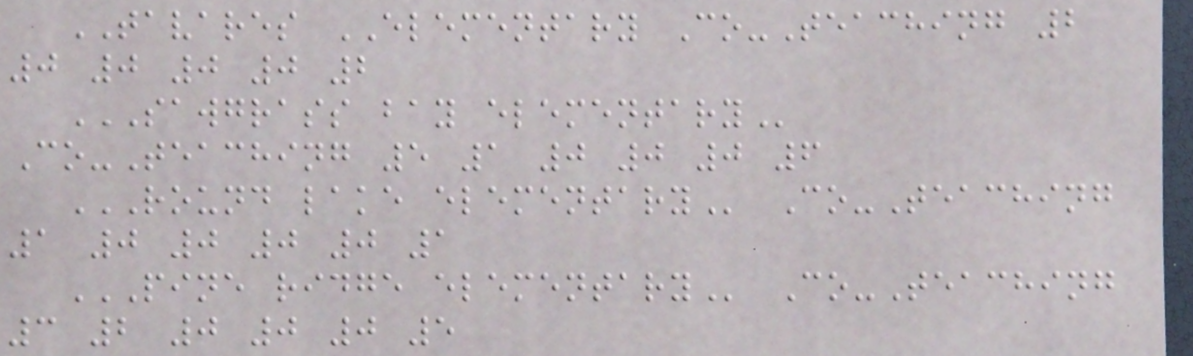TAVARES ELEMENTARY Co-Teaching 2
0 0 0 0 2
SAWGRASS BAY ELEMENTARY
Co-Teaching 5 1 0 0 0 6
ROUND LAKE ELEMENTARY Co-Teaching
1 0 0 0 0 1
PINE RIDGE ELEMENTARY Co-Teaching
3 2 0 0 0 5
